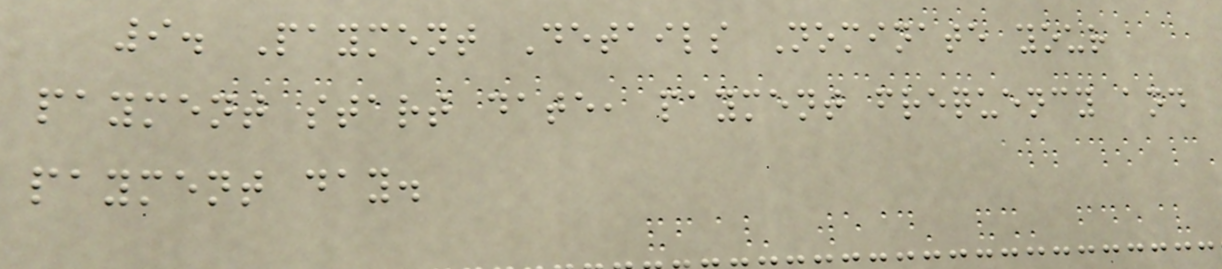9. Payment Details Nominate your
payment start date, payment frequency and
payment day.
